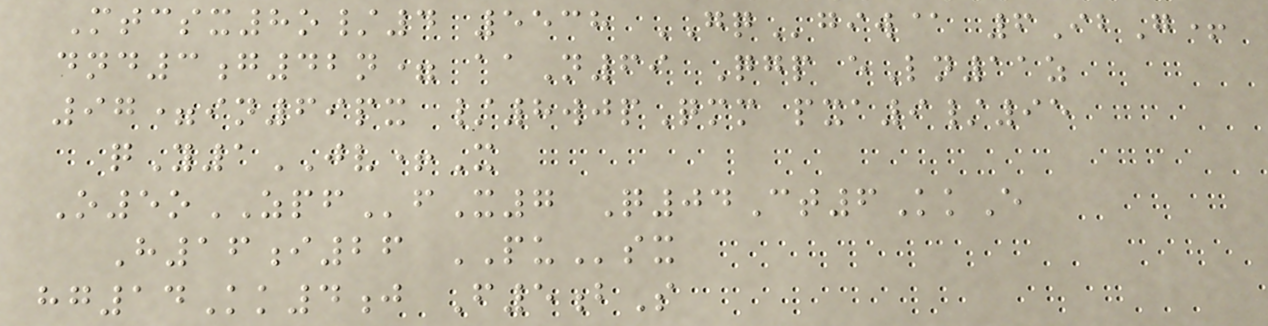Mtcsx8o/4 5538 GQgiw@ 6IbG+
dnd3g42n= aaN69 Qgp eLn11z
97=in69px /8wjpQmm pxa9/95
qY1JV+X
O5oZPFfX7 Q04Ct6KkE
H16i26 PUsx
hg14Kk4j F5bS
